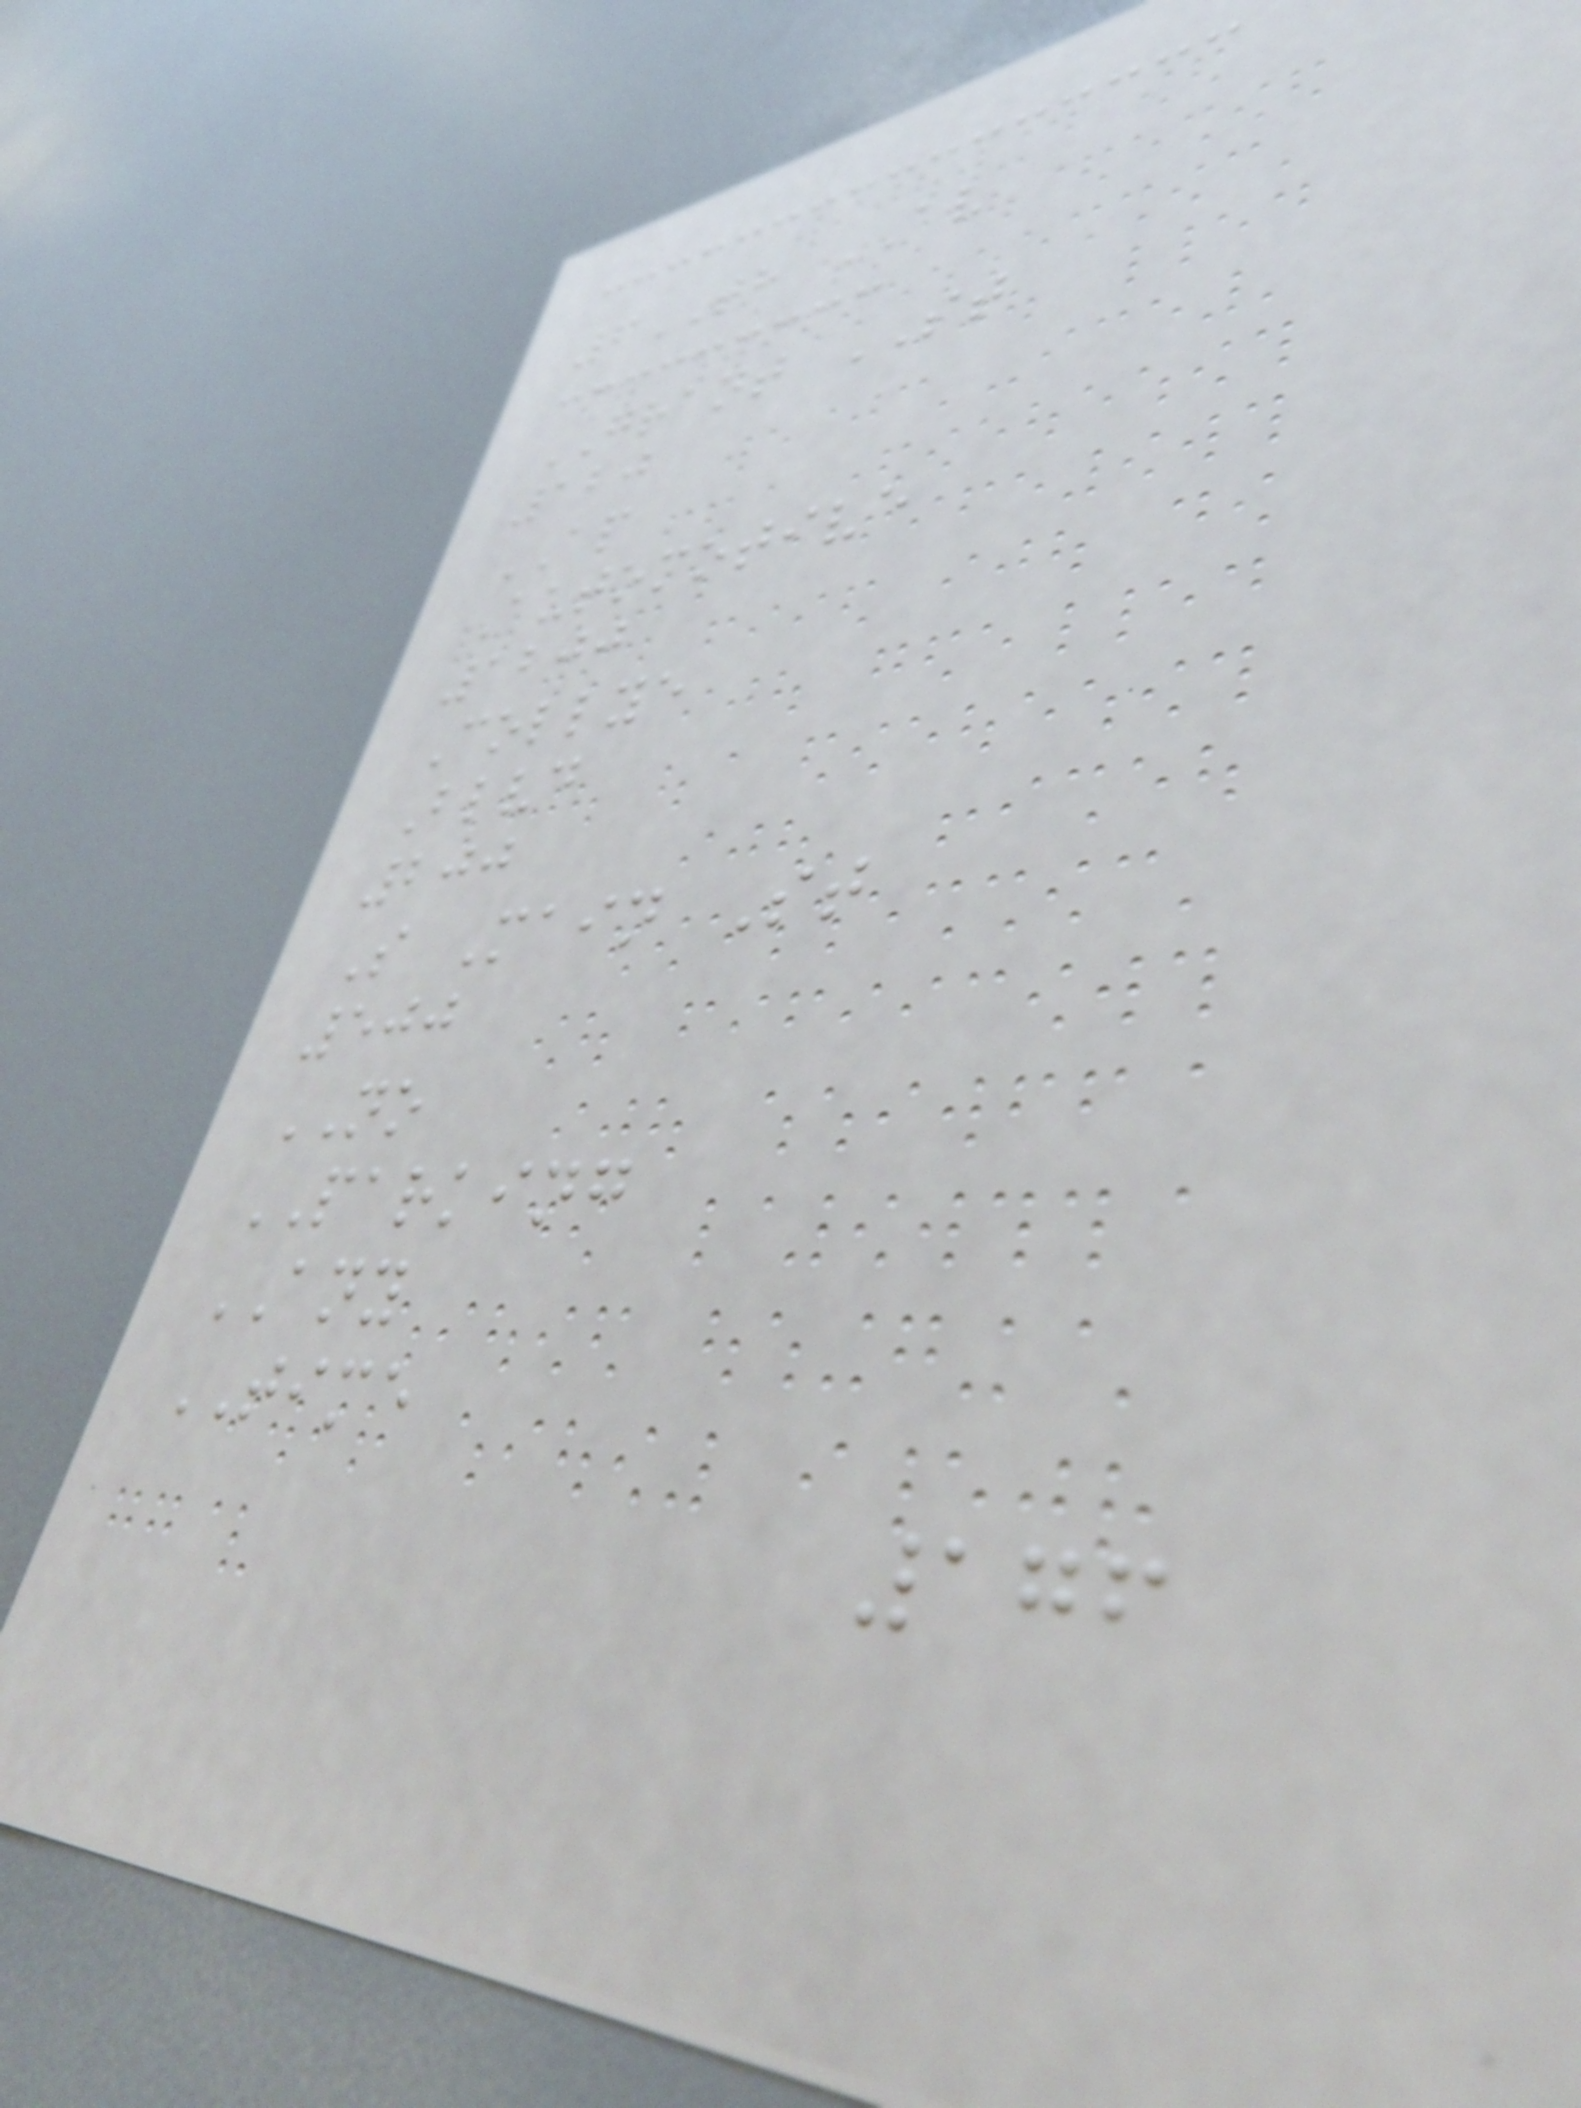6TH AV
GRANT ST
120
AP
Automotive
1200
Collye
Blvd
200
S Main St
500
NO
PARKING
ANY
TIME
176
